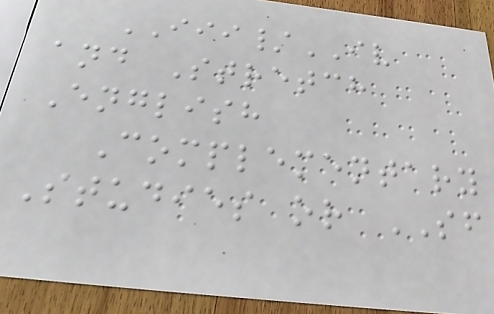III/IV
and Stretch
English
Complementary
Studies or SF
